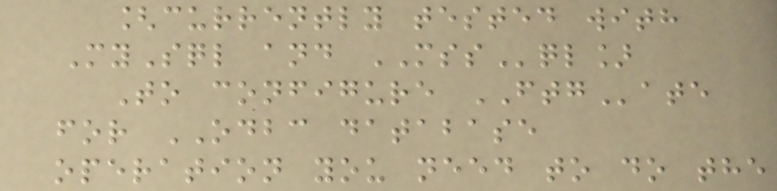[currently tested with
MySql and MSSql]
To configure FTGate
for ODBC database
operation you need to do the
